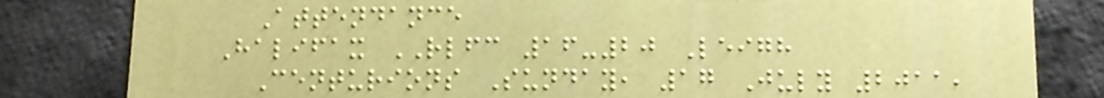Attendance
Halifax RLFC 16-20 Leigh
Centurions Sunday, 17 July 2011,
